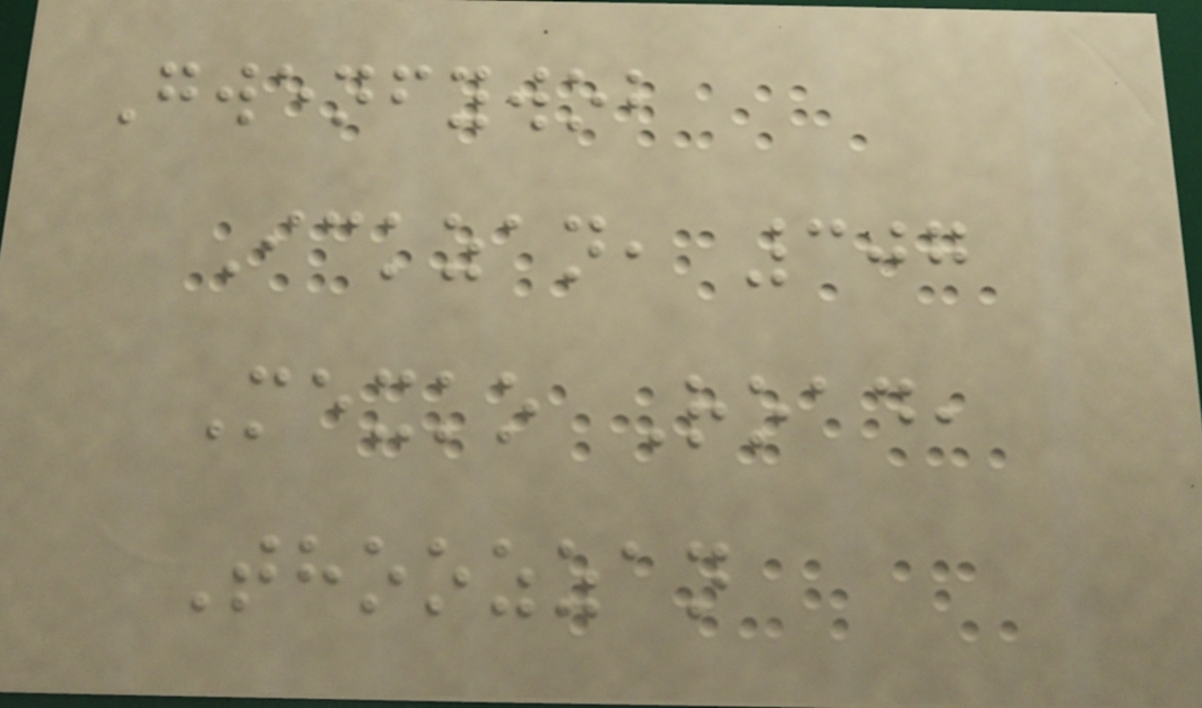Gwenfywob
Ickzan, 307
Mexko Road,
Thoozzan
